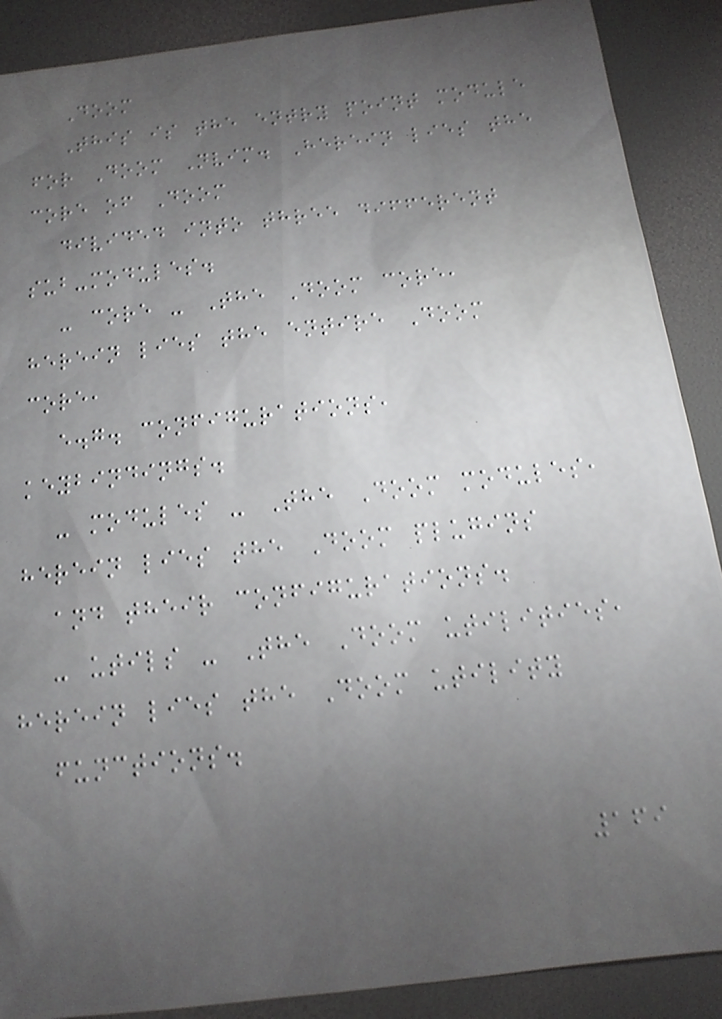Doom
This is the entry point module
for Doom Nvim. Herein lies the
core of Doom
divided into three different
sub-modules.
- core - The Doom core,
herein lies the entire Doom
core,
e.g. configurations,
keybindings.
- modules - The Doom modules,
herein lies the Doom plugins
and their configurations.
- utils - The Doom utilities,
herein lies the Doom utility
functions.
169
